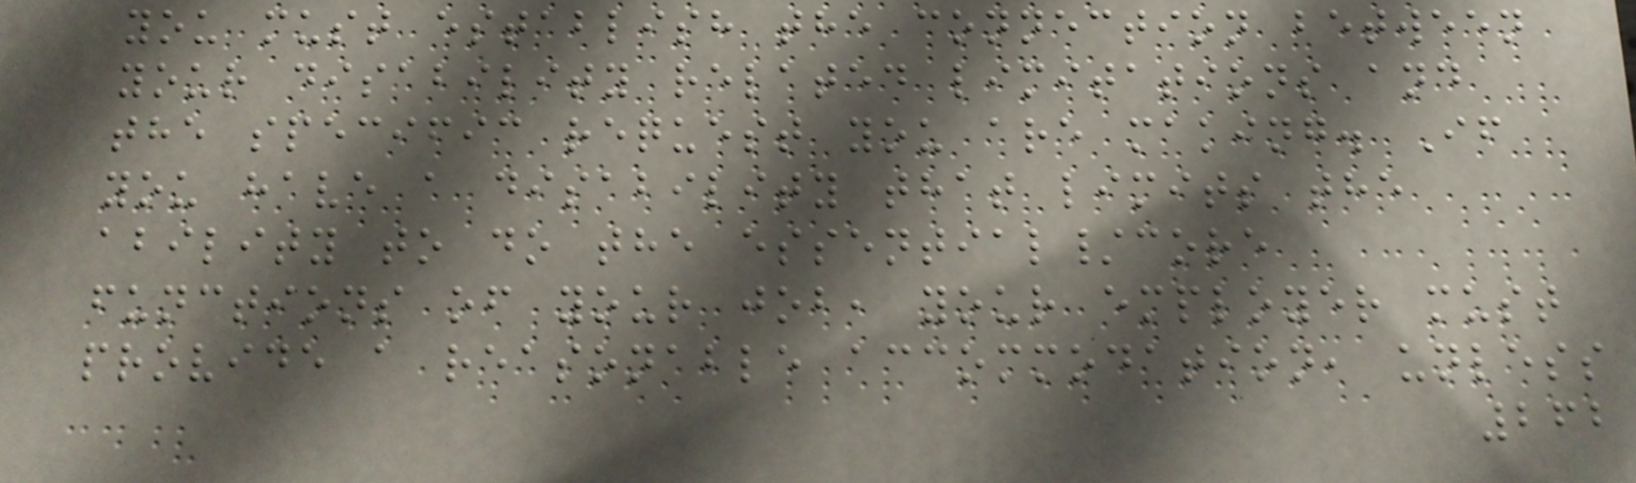you must establish the connection between
your disability related limitations and
the specific request you are making. If
you have a disability that limits the
ability to do the essential/core
functions of your job, your employer must
provide a reasonable accommodation, unless
262
